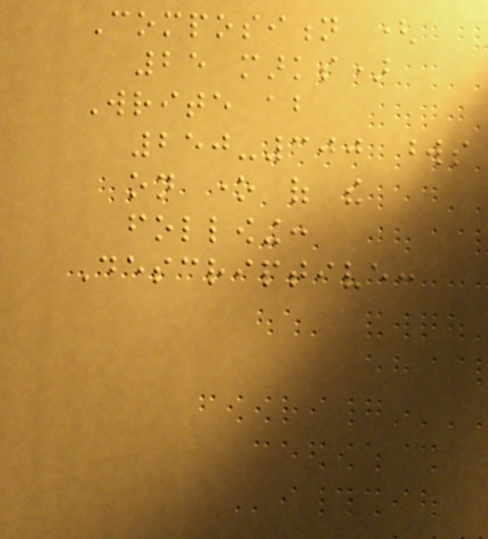Composition (
25 marks)
Write about
250-300 words
on one of the
following:
Descriptive:
